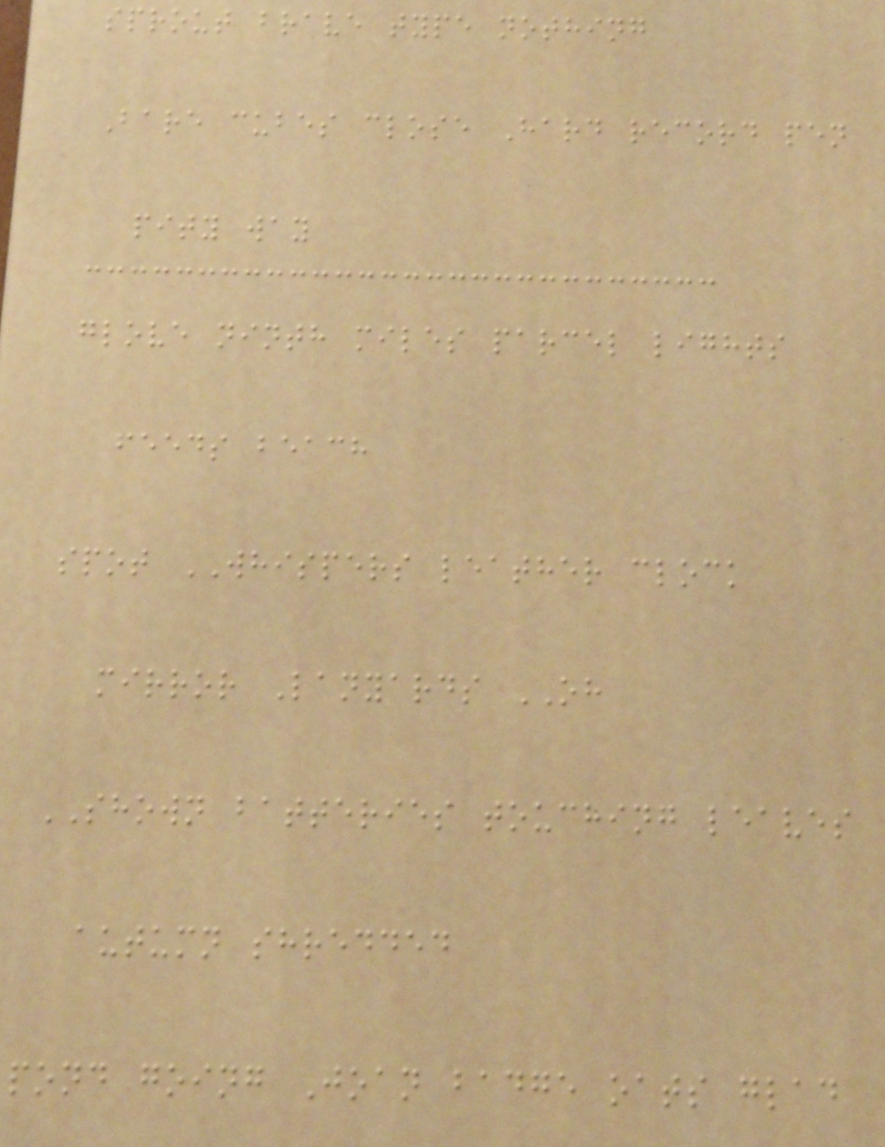sprout brave type nothing
Bare cubes close Hard record pen
pity way
glove ninth miles parcel lights
feeds beach
spot WHISPERS leather clock
mirror Lanyards OH
SHOWN batteries touching leaves
autumn shredded
pond going Joan badge oats glad
